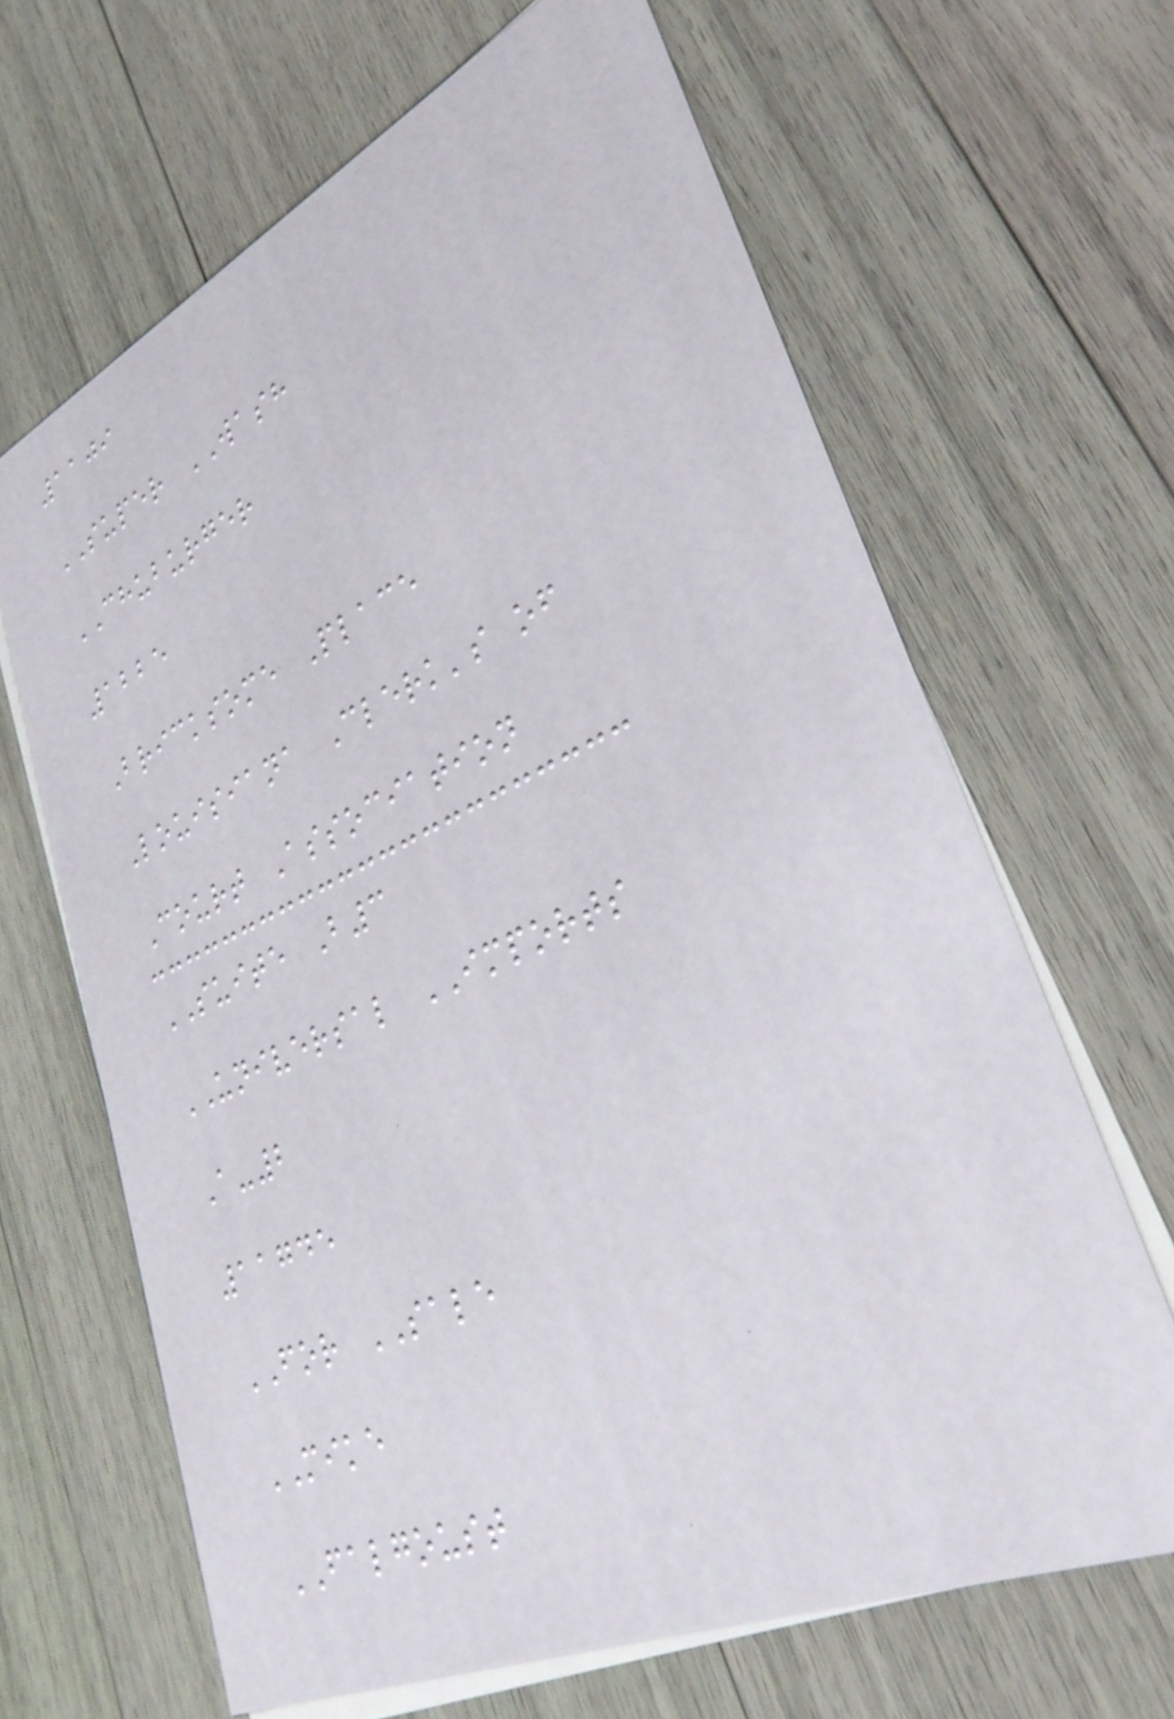1109
SUPER WASH
CHUBURGER
1225
Bricksome Place
Louisiana Clerk's of
Court Association
SUITE B3
UNIVERSAL IMPORTS
A-2
11745
FOR SALE
MIKE
FALGOUST
